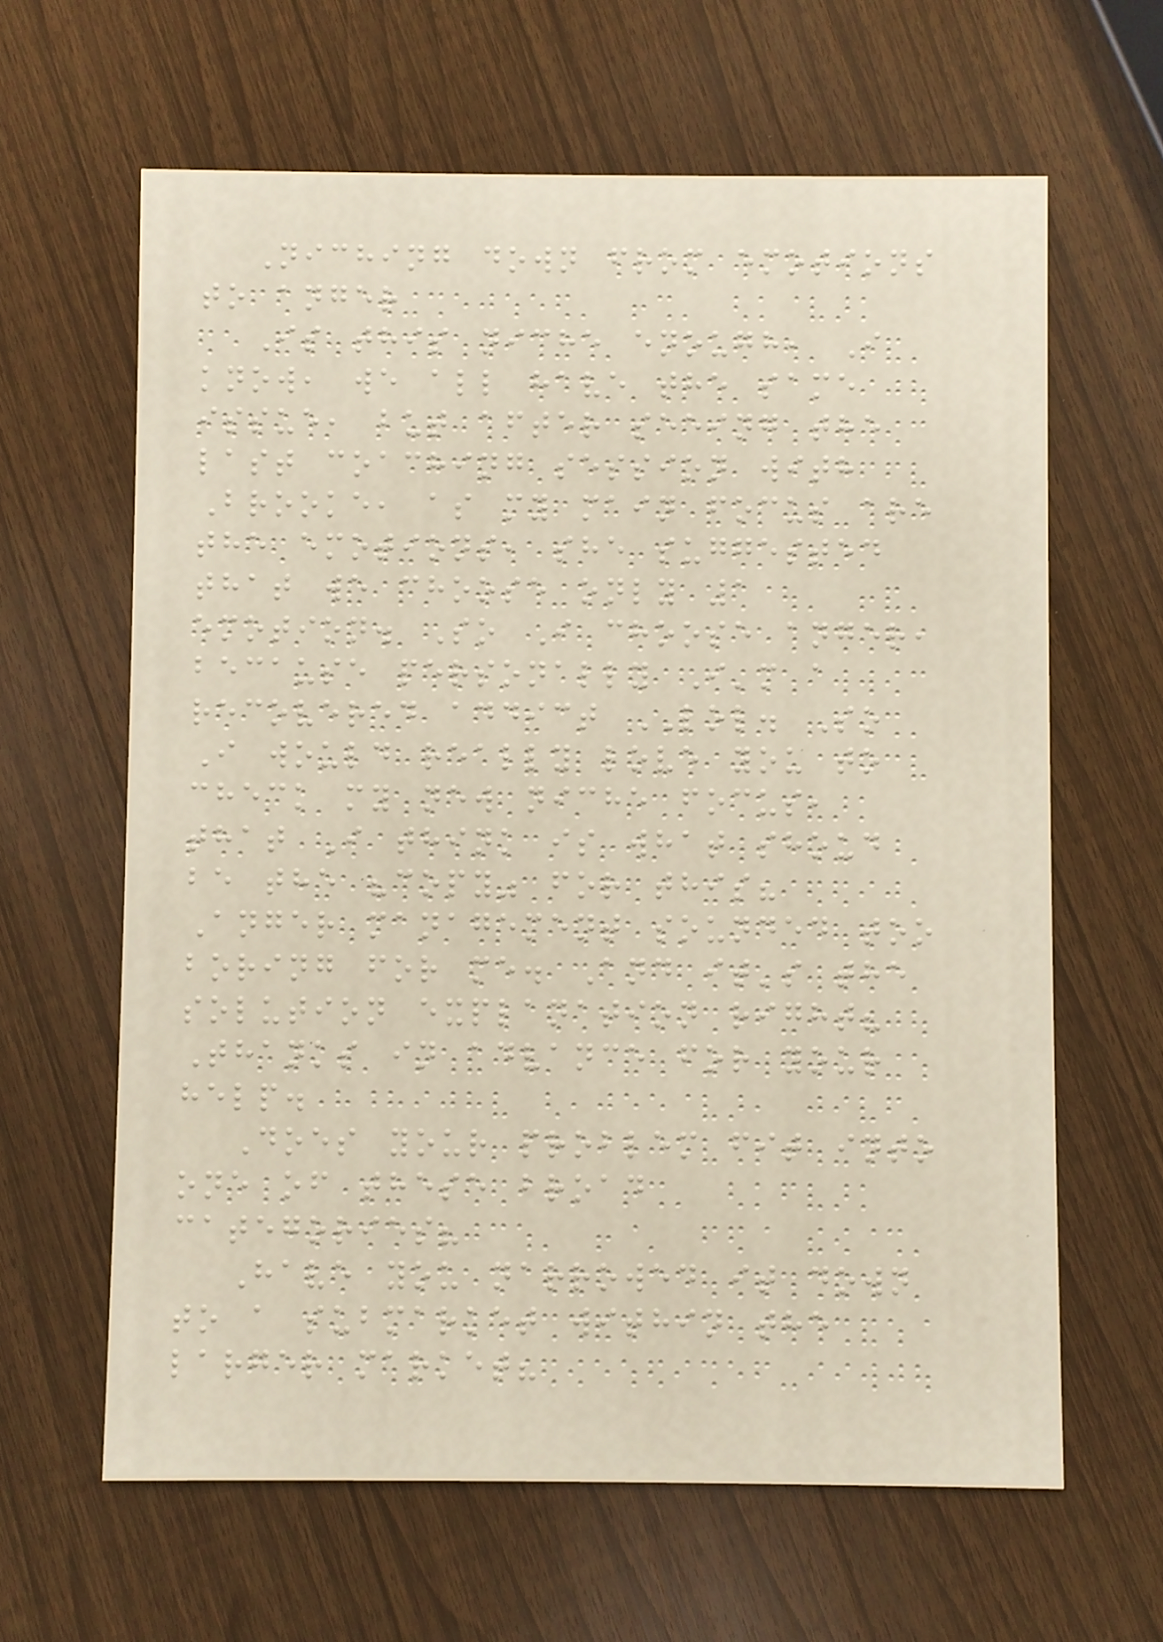Niching down from emotions
to anger
Is this niche enough, I
know, we all have the same
issue, but after seeing the
last coaching session with
Brooke, as my main focus are
the emotions, she suggested
that we choose only 1
emotion. So I choose anger,
because personally I'm a
recovered addict LOL. So
I would really love you to
check my new niche focus,
that I think is what shoud
be the "copy" for this?
Anger management sounded too
boring for me. And it's the
solution explanation right?
Thanks in advance for your
help.
Does your problem fit into
one of these broad
categories?
Have you narrowed it down
to a submarket within the
larger market?
